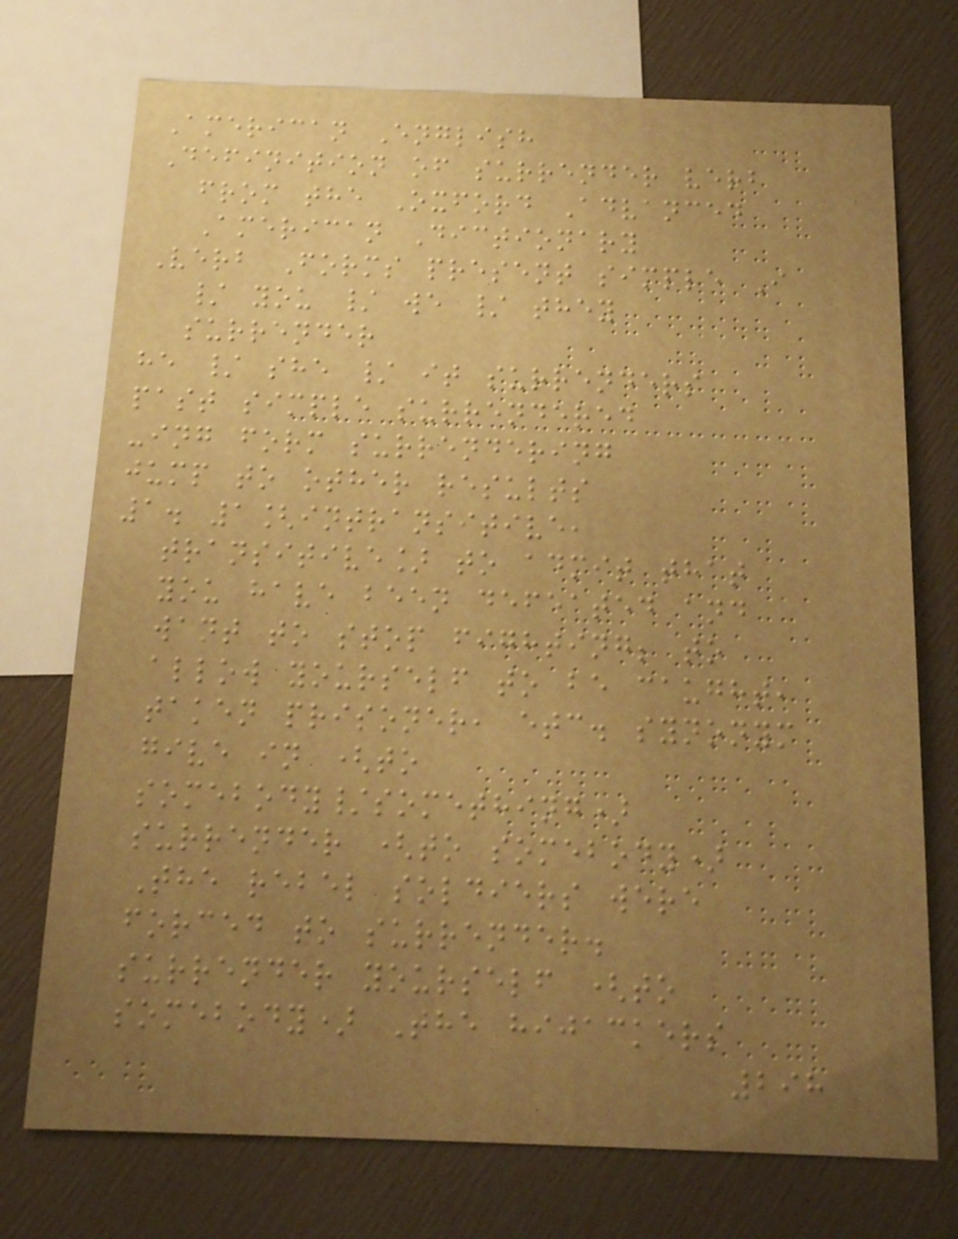American English
Definition of surrender verb
from the Oxford Advanced
American Dictionary
Verb Forms present simple I
/ you / we / they
surrender
he / she / it surrenders
past simple surrendered
-ing form surrendering
jump to other results
1. 1[intransitive,
transitive] to admit that
you have been defeated and
want to stop fighting; to
allow yourself to be caught,
taken prisoner, etc. synonym
give in (to
somebody/something)
surrender (to somebody)
The rebel soldiers were
forced to surrender.
surrender yourself (to
somebody) The hijackers
298
